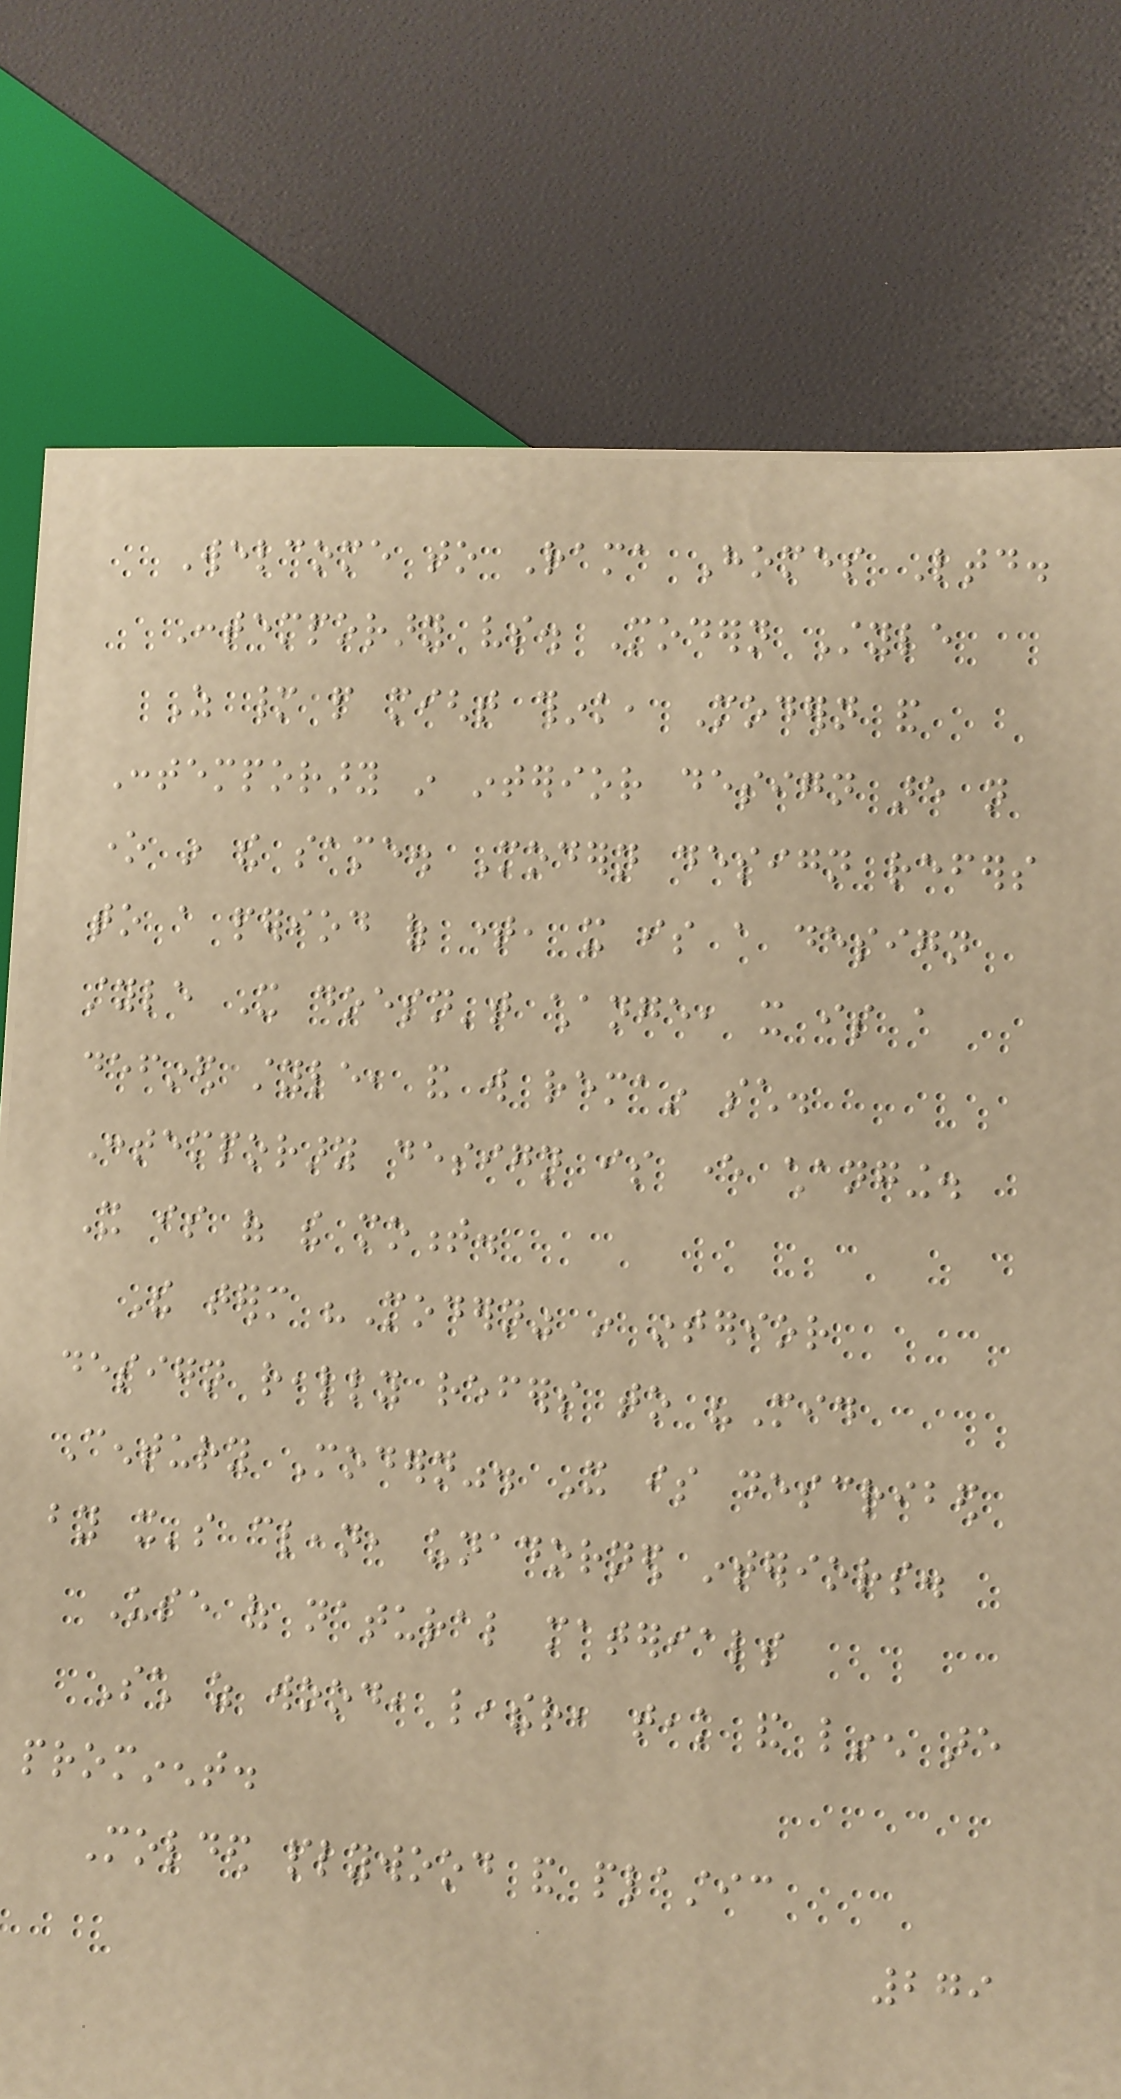Welcome to Rama Homes Ltd.
Contemporary vs. Modern Style
As many people might think, Modern and
Contemporary in interior design are not
one in the same. Modern design refers
to a period of time, it is a design
style It doesn't change, it is a
defined style, and will remain such.
Contemporary design is ever changing.
It is of the moment.
The term "Modern" in interior
design really refers to "Mid
Century Modern". It is described
by it's clean, unadorned interiors.
Use of natural materials
Such as wood, leather, teak and linen are
prominent.
Molded plywood and plastic
279
